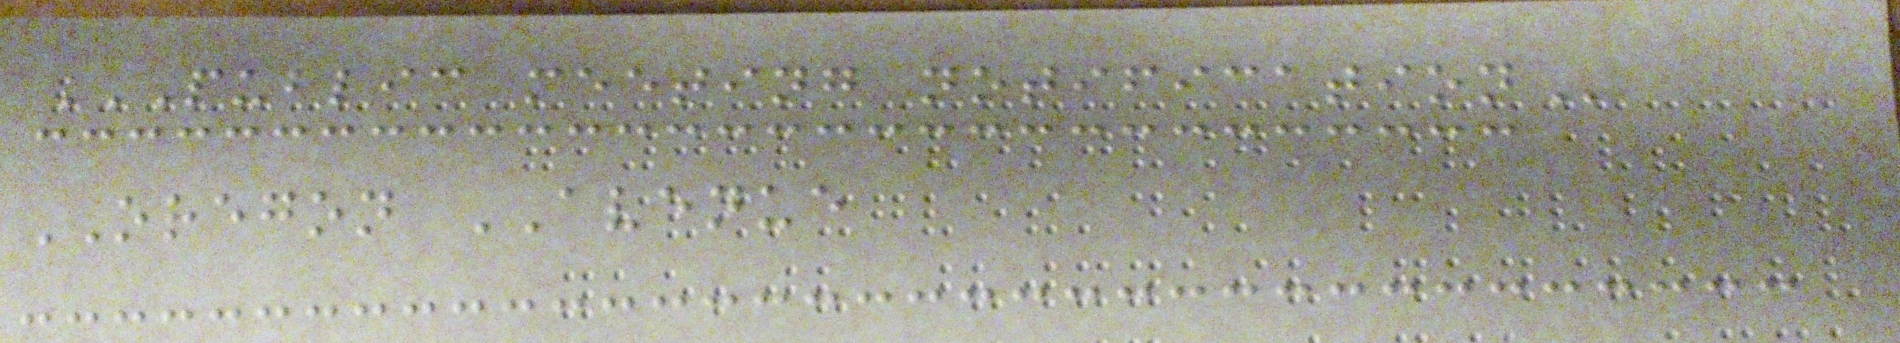PUBLIC MEETING NOTIFICATION
OREGON AVENUE
